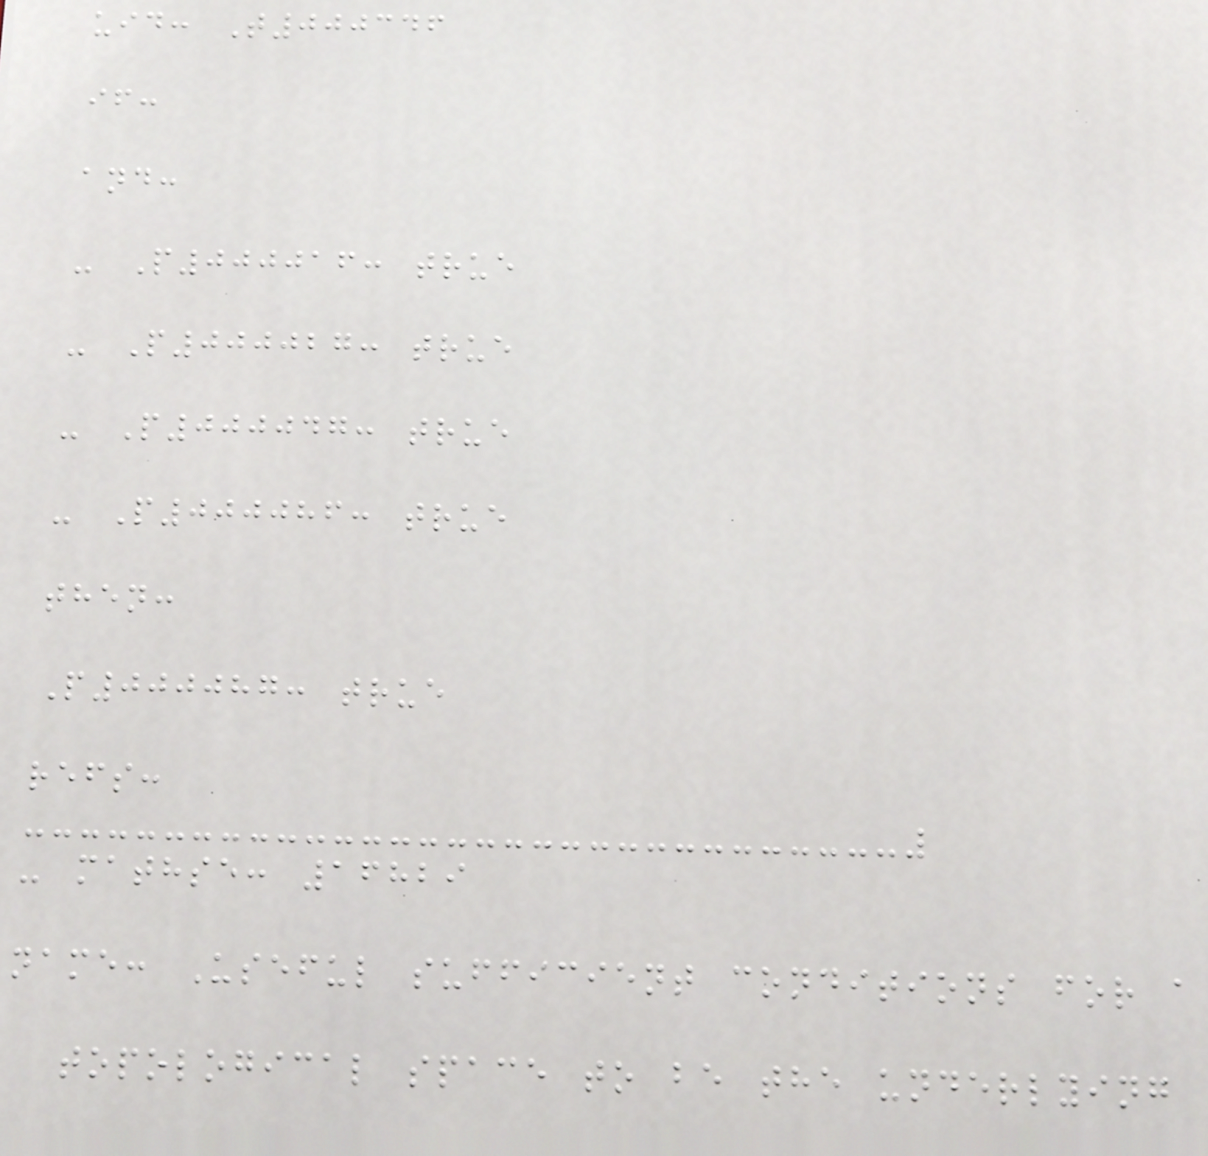uid: T000346
if:
and:
- P000016: true
- P000027: true
- P000047: true
- P000086: true
then:
P000087: true
refs:
- mathse: 16829
name: Useful sufficient conditions for a
topological space to be the underlying
